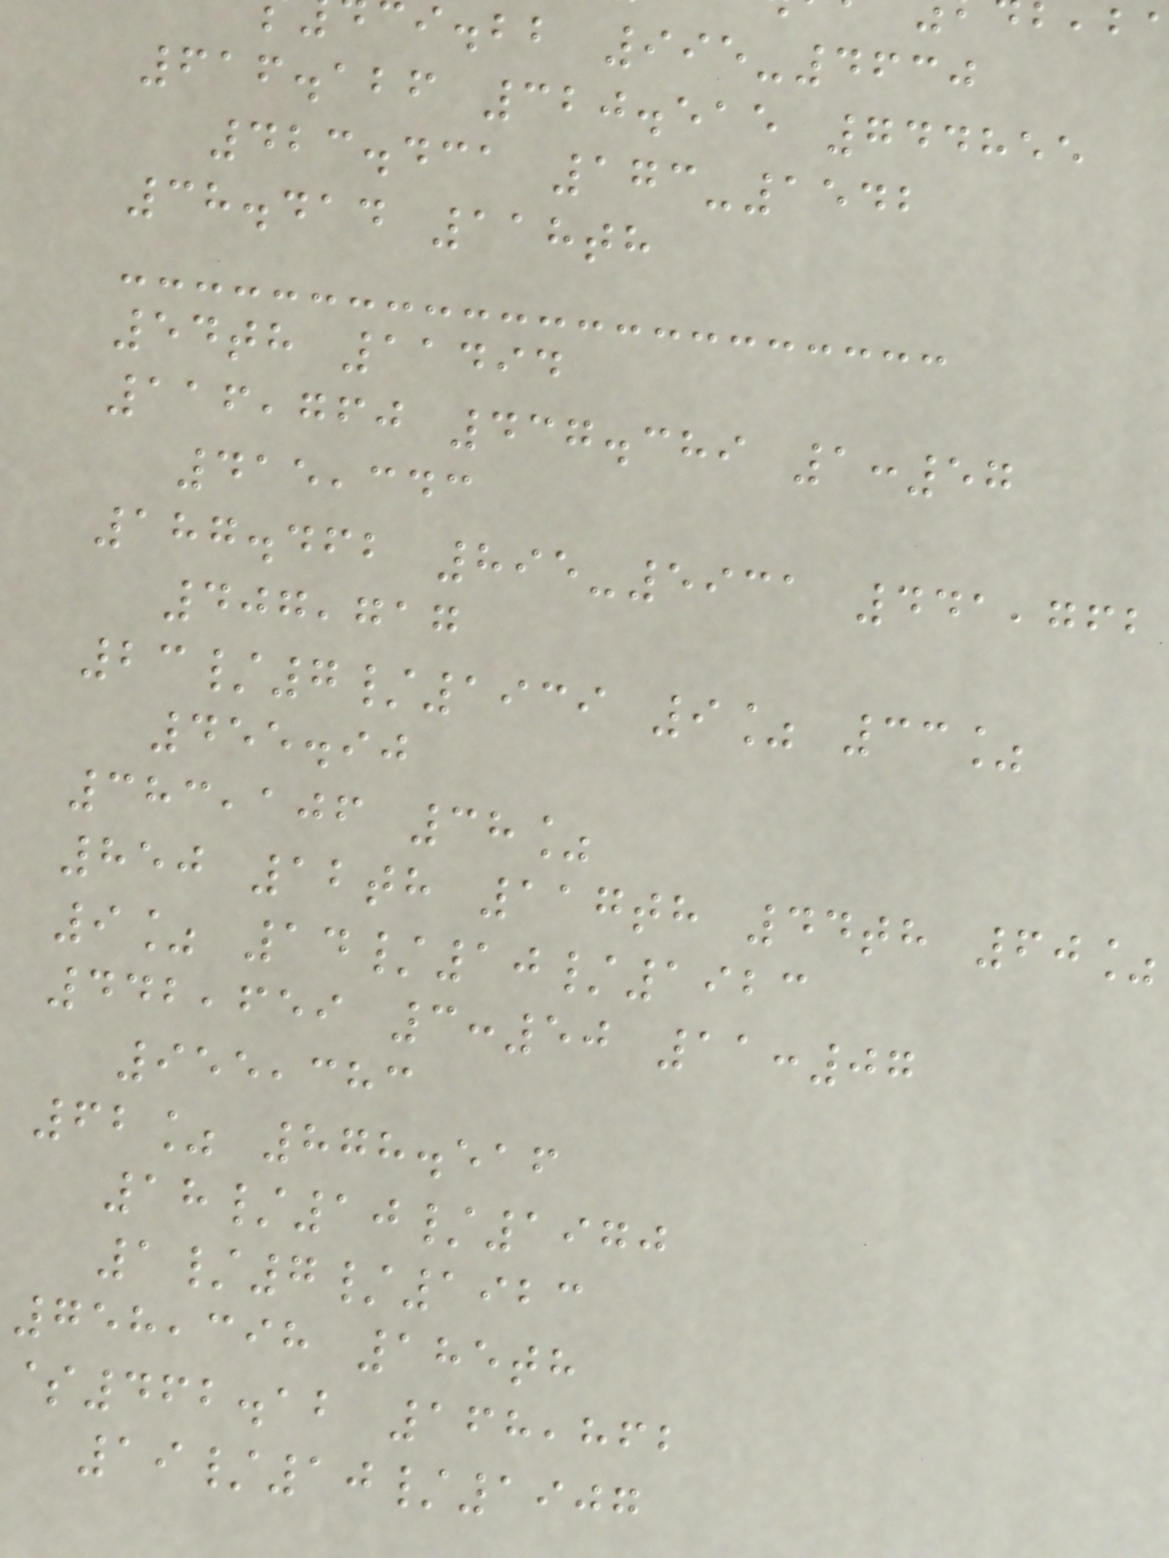i.bb 995-4630
616.126 320.515 744855
423.431 173-1542
38.414 118th
54th 11494
116,760 437.389 1:57
415,343
187.462 895-5931 441,762
407,717
23/7/1939 9% 33%
455.90
383,106 38%
850 12th 117th 44th 60%
9% 14/10/1923
442,659 3:50 11:07
955,383
62% 878.516
18/10/1970
1/7/1923
758,398 185th
$462.12 168,862
19/10/1907
